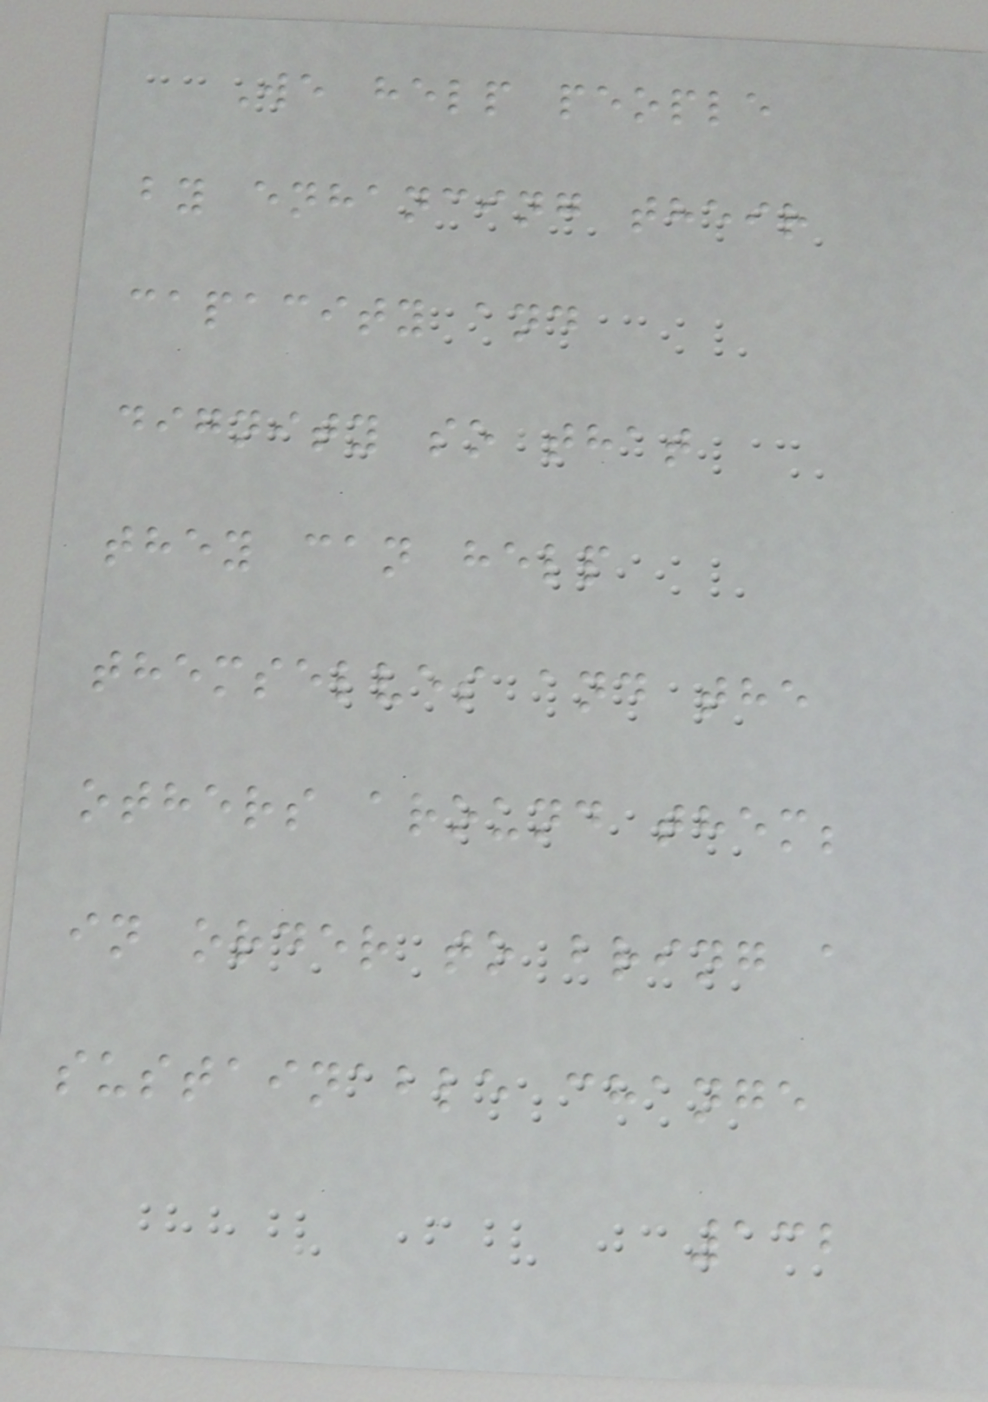We help people
by enhancing their
capacity and
dignity so that
they can help
themselves and the
others around them;
in order to bring a
sustainable change
132
